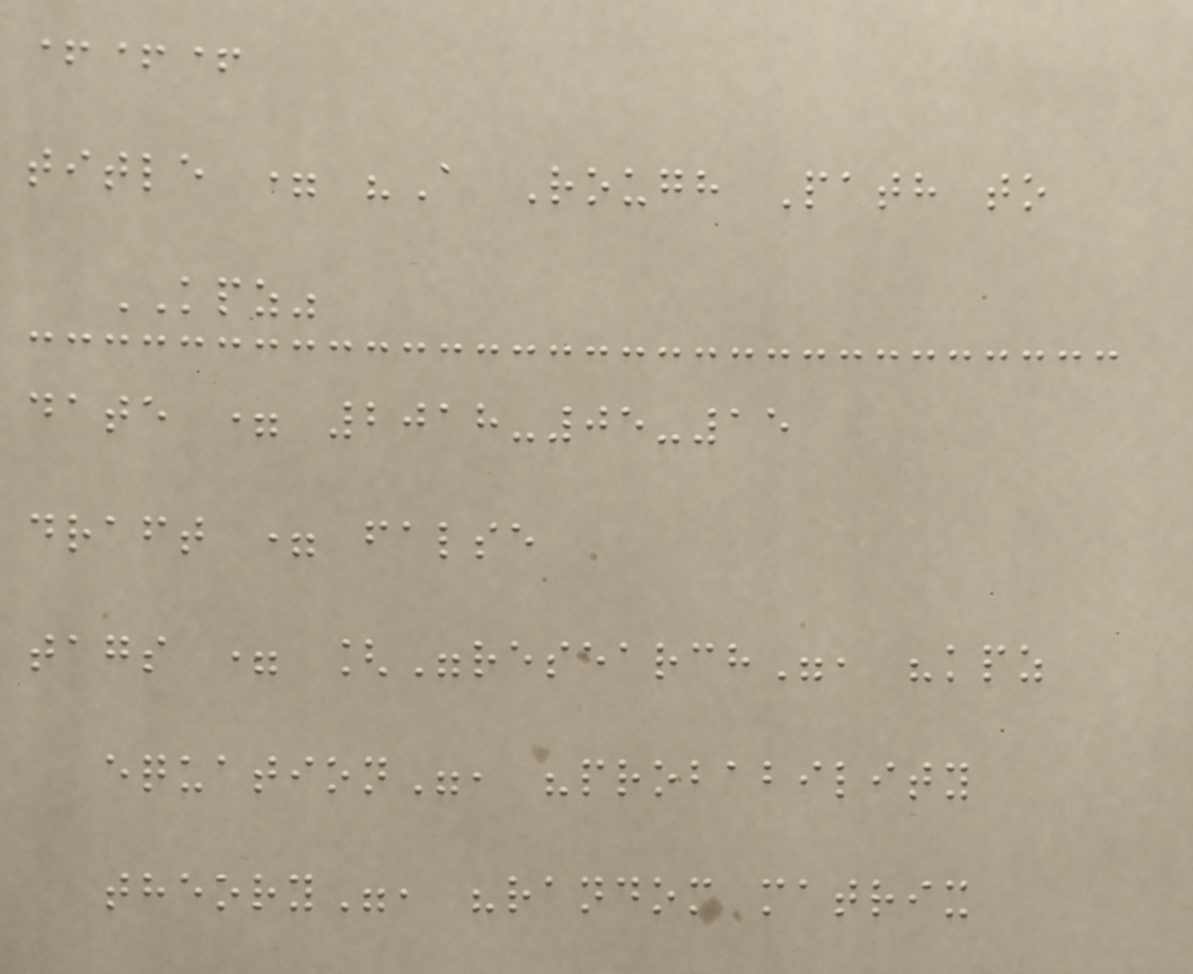+++
title = "A Rough Path to
KPZ"
date = 2018-05-15
draft = false
tags = ["research", "kpz
equation", "probability
theory", "random matrix
